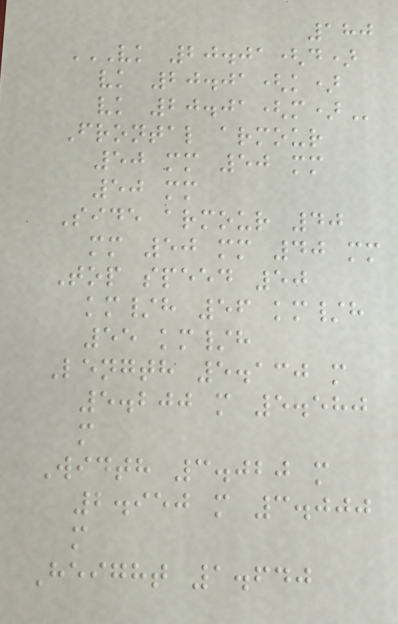180
VK 20.01(D)
VK 20.01(K)
VK 20.01(M)
Frontal armour
50 mm 50 mm
50 mm
Side armour 40
mm 50 mm 40 mm
Top speed 50
km/h 56 km/h
55 km/h
Length 5.130 m
5.200 m 5.580
m
Width 3.020 m
2.950 m 3.000
m
Height 1.640
